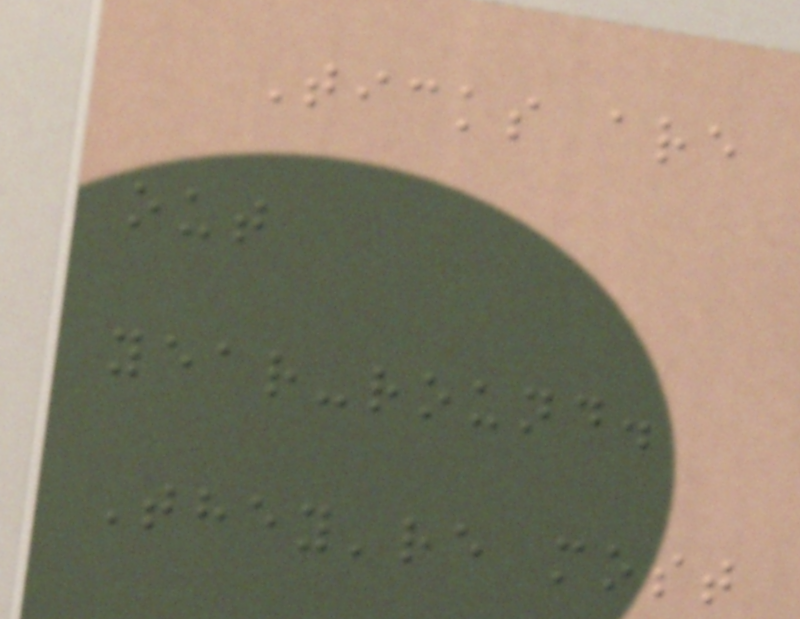Ticks are
out
year-round.
They're most
